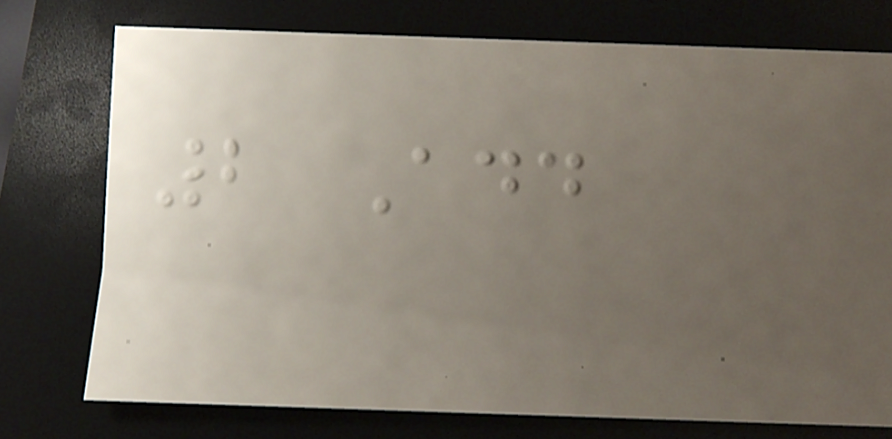2 Add
